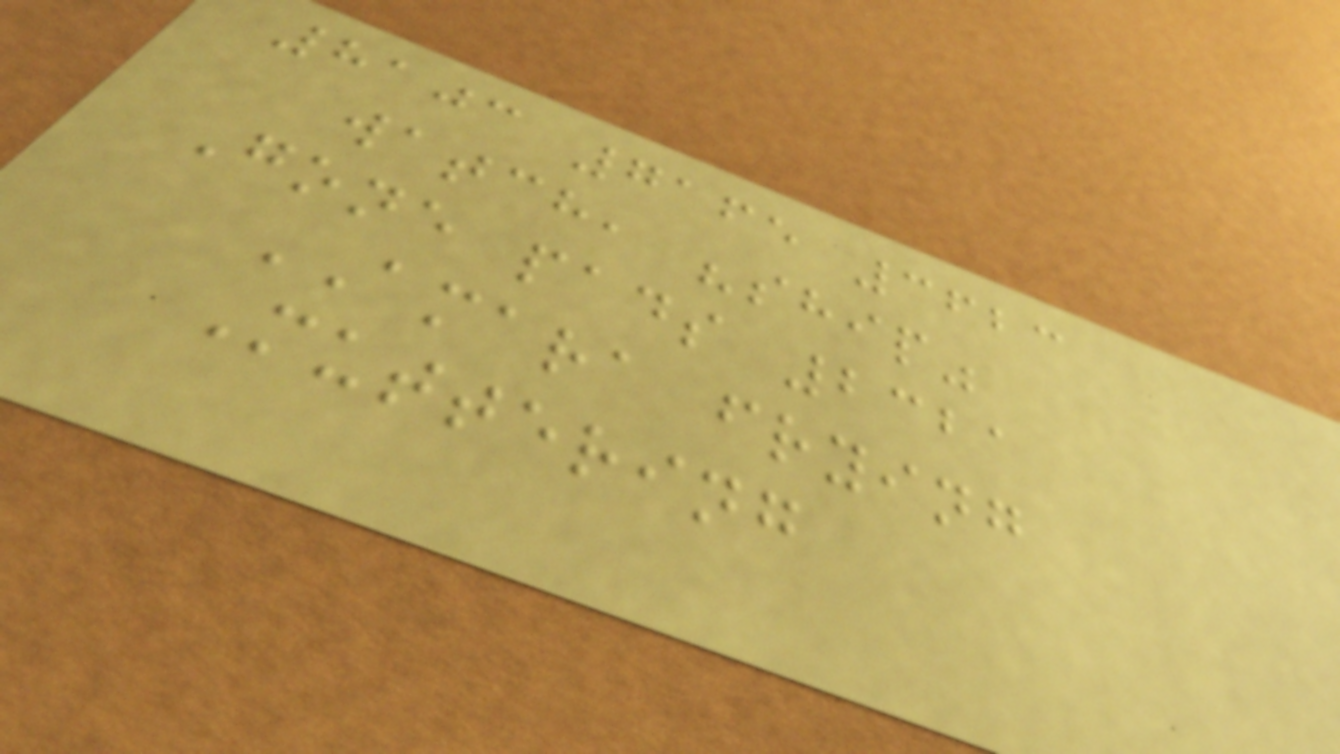8103 7165 3623
watch, "ship"
Gone pads 2321
AMARA frying
Muttering
